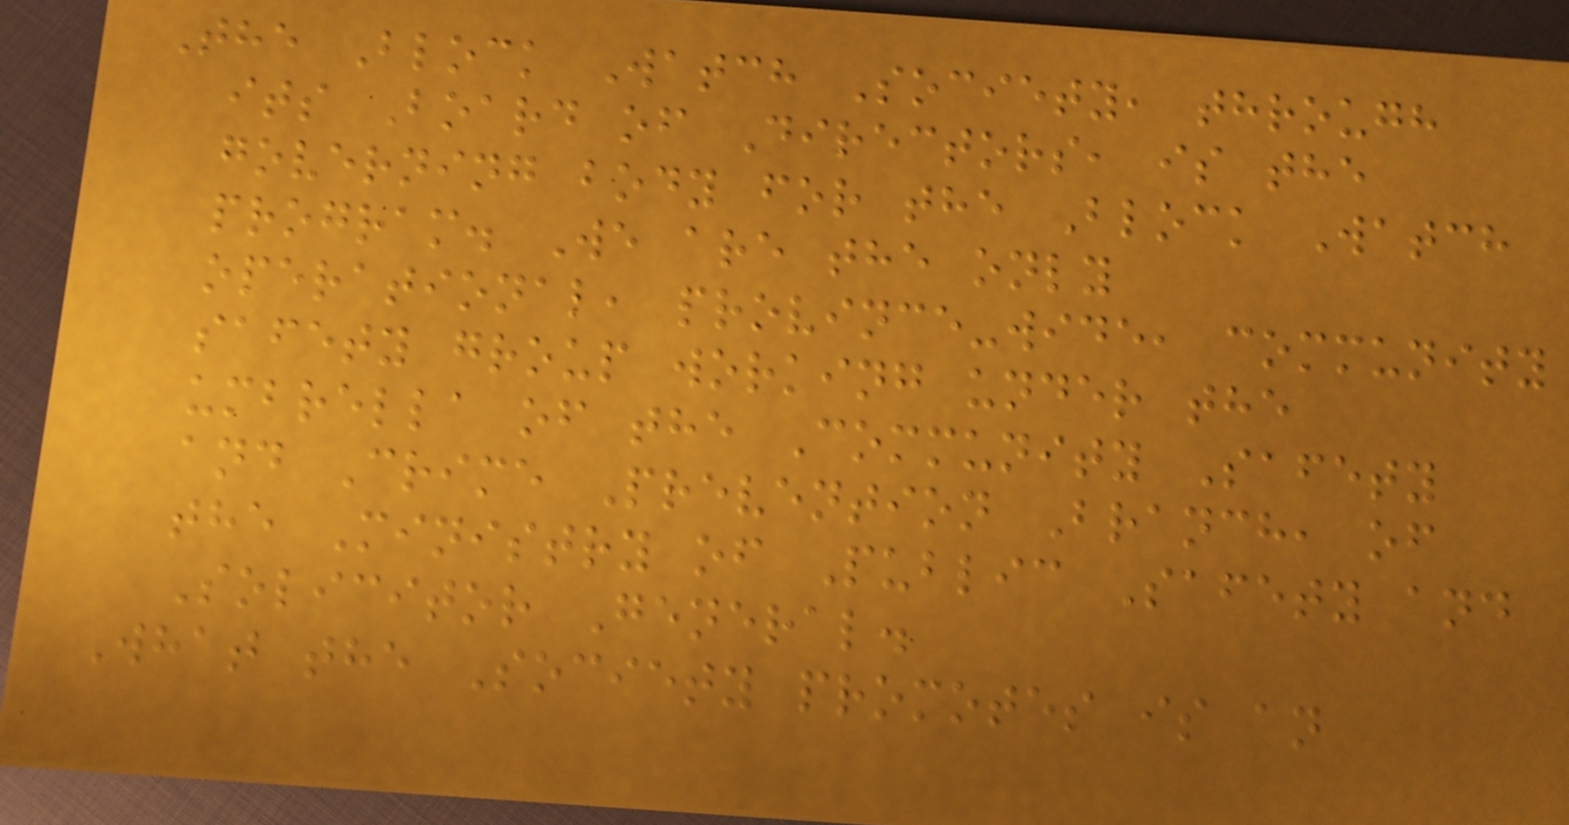The Block Watch Society, through
its Board of Directors, is the
governing body for the Block Watch
program. We are the only
operational, province-wide, community
safety group working under the
umbrella of the Community Safety
and Crime Prevention Branch, of
the Ministry of Public Safety and
Solicitor General.
What the Society promotes is an
